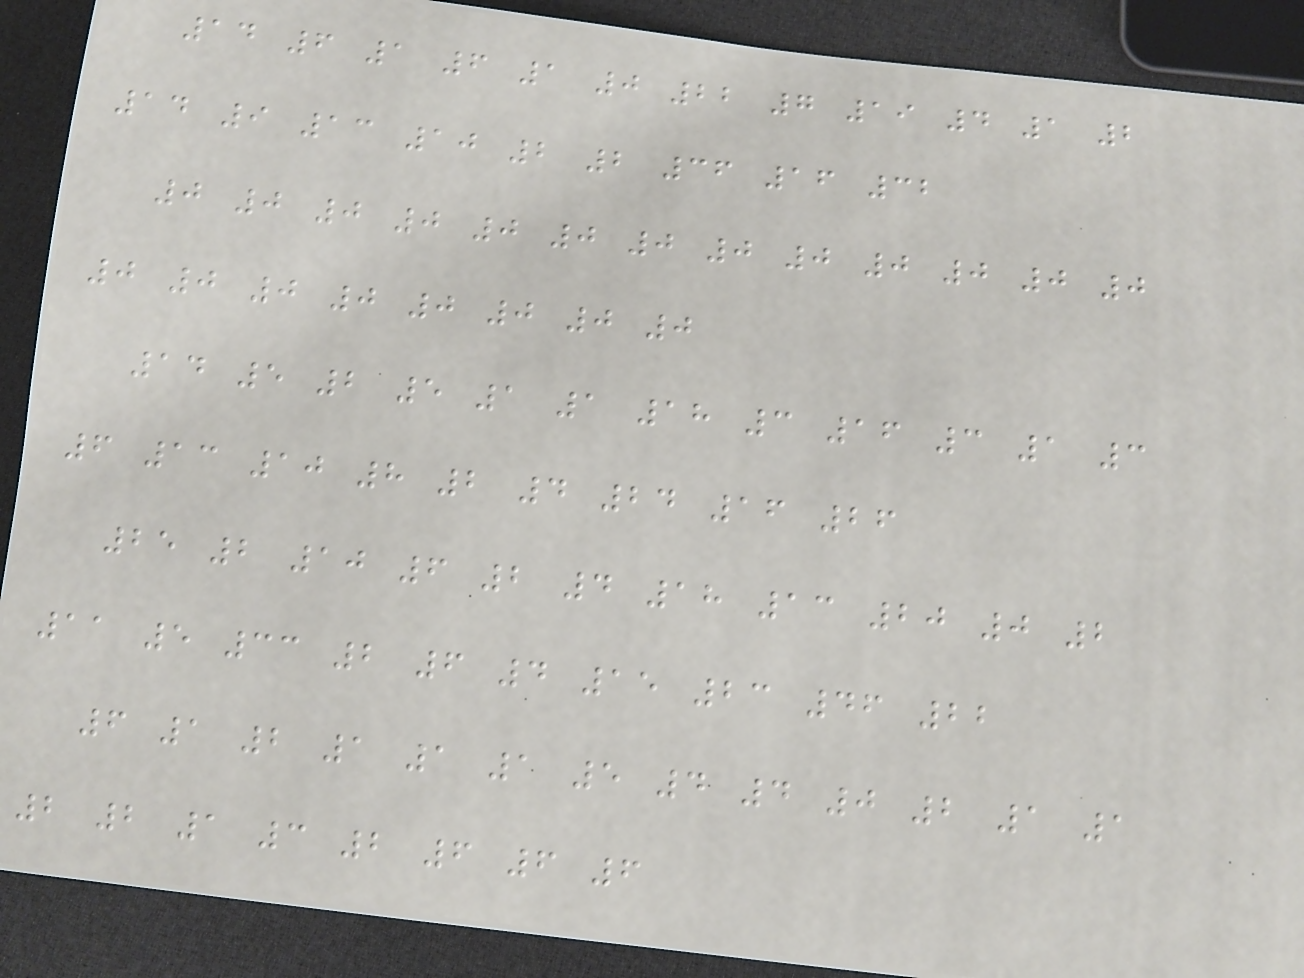14 6 1 6 1 0 22 7 19 4 1 2
14 9 13 10 2 2 36 16 32
0 0 0 0 0 0 0 0 0 0 0 0 0
0 0 0 0 0 0 0 0
14 5 2 5 1 1 18 3 16 3 1 3
6 13 10 8 2 4 24 16 26
25 2 10 6 2 4 18 13 20 0 2
11 5 33 2 6 4 15 23 46 22
6 1 2 1 1 1 5 4 4 0 2 1 1
2 2 1 3 2 6 6 6
